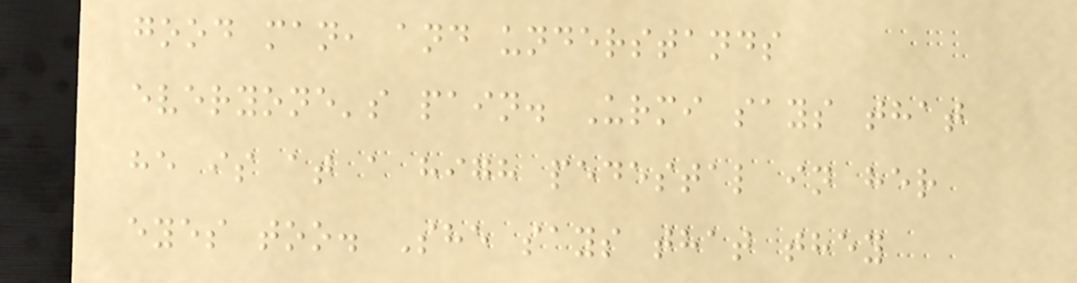good man, and understands
everyone's pain. Urmi says that
he is at a high pedestal in her
eyes too. She says that they
